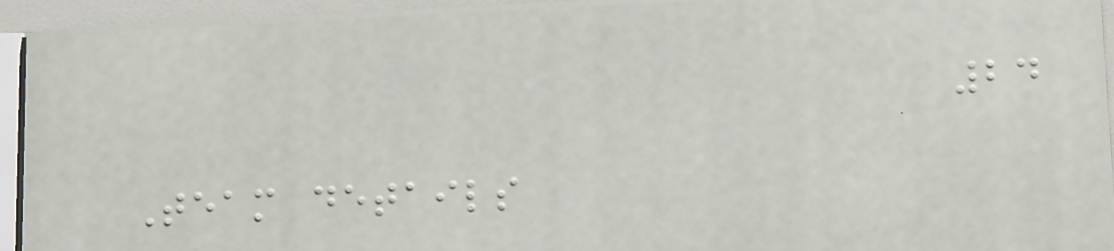24
Team details
